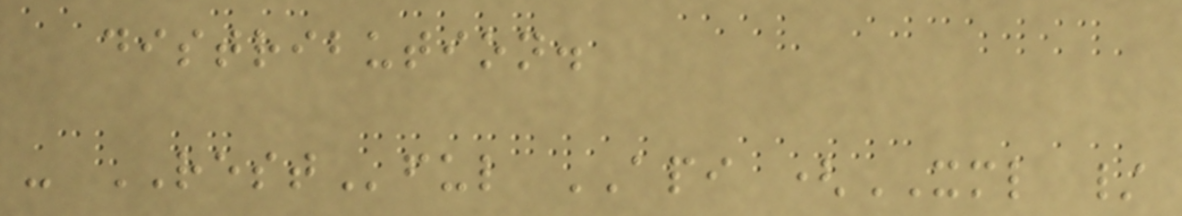distribution.
- RESTful API (XML /
